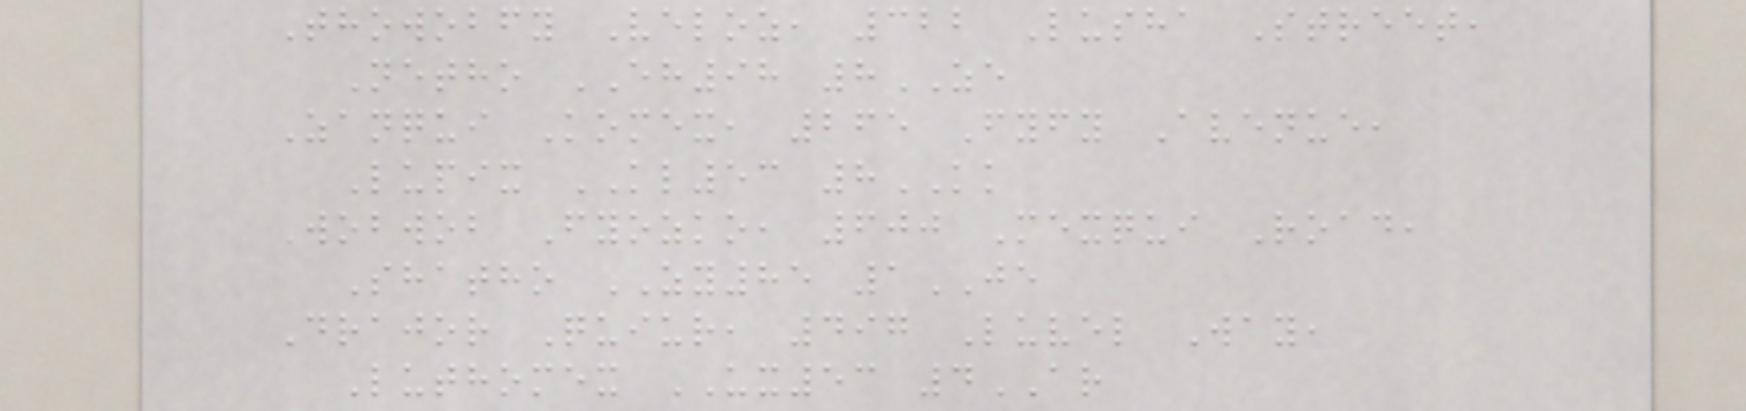Thowobfy Veloz, 322 Lusha Street,
Netho EH98 8ZE
Zanqui Komex, 265 Fyfy Avenue,
Lupix KL53 8KK
Wobwob Fyozko, 600 Mexqui Road,
Shatho ZY85 1JE
Drajor Quiur, 497 Luvel Way,
Luthomex UX53 4AR
